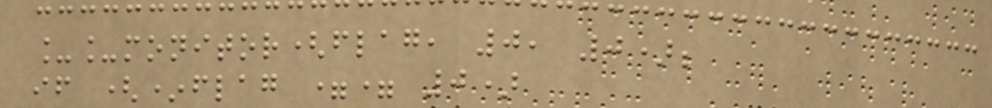__monitor(flag, 0, 0);
if (*flag == 0)
